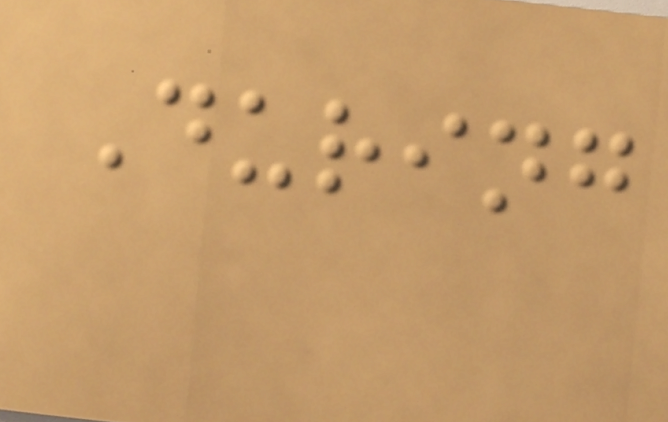During
